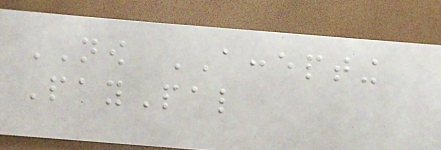NOW ACCEPTING
PayPal
